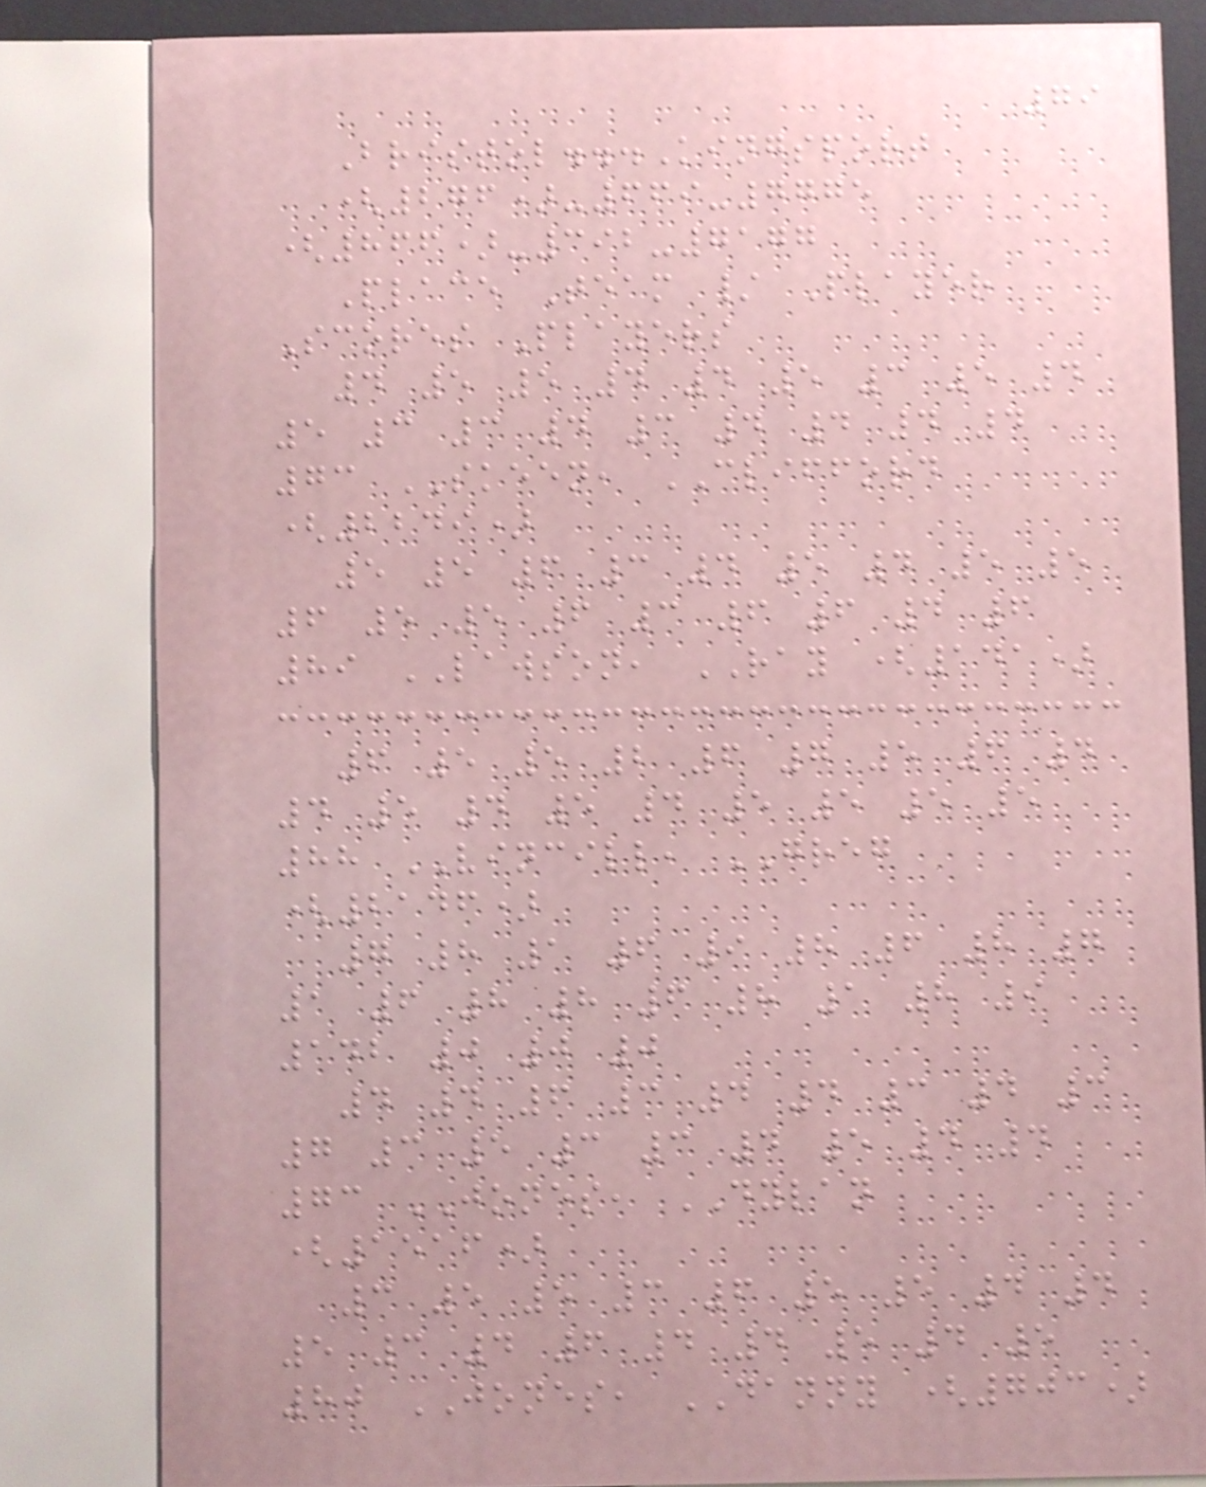79
Bristol...Kingsport
(276)-669-7775
(866)-392-7177
Place Team / Player
Scores Players
4 5 5 4 4 5 3 5 4
5 3 3 4 3 4 4 4 4
73 SKEEN, CLIFFORD
(2249)
5 5 6 3 4 5 4 5 5
6 5 5 6 3 6 6 4 6
89 LAWSON, RAY (141)
6 5 5 2 6 7 5 6 4
4 5 4 5 4 5 5 5 5
88 VINCILL, GREG
(2146)
7 8 1 6 9 8 6 8 7
1 6 8 8 6 8 1 8 9
142 0 0 0
4 4 6 3 4 4 3 4 3
7 3 5 3 3 4 5 4 4
73 JONES, DYLAN
(1516)
3 5 5 3 6 5 5 4 4
5 3 4 6 4 4 5 4 5
80 JONES, DANNY (703)
